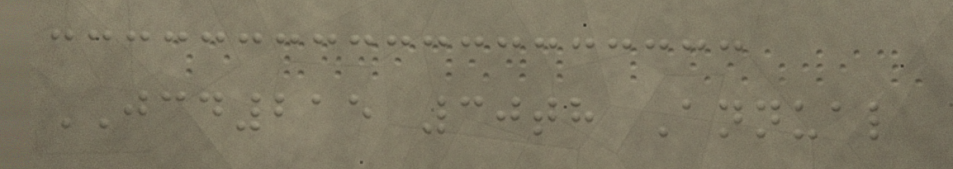JCD215 30th Annual
